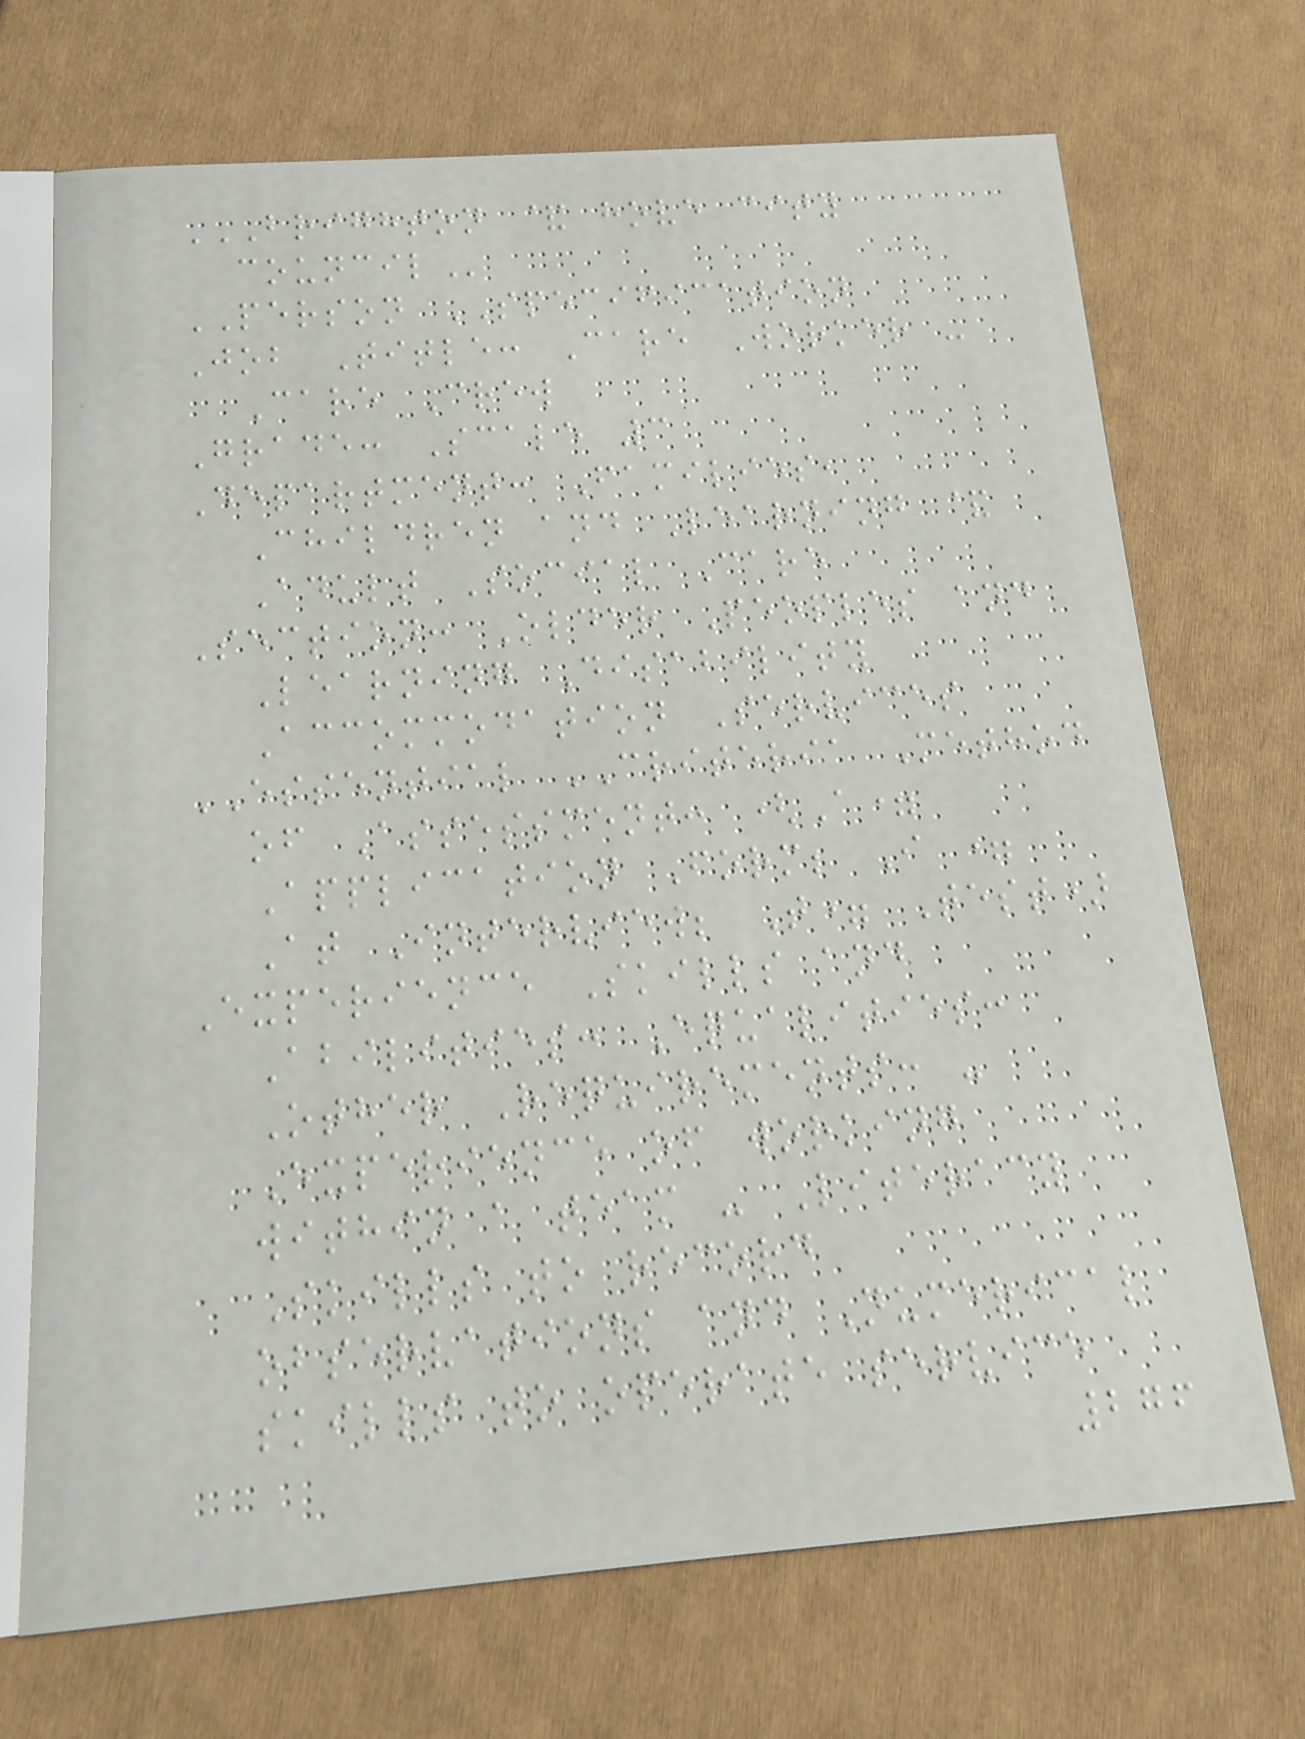BRIGHTON & HOVE CITY
COUNCIL
PERSON SPECIFICATION
Job Title: Care Worker -
Care Crew
Grade: Scale 3
Department: Families,
Children and Learning &
Adult Social Care
Section: Older Peoples and
Learning Disability
Accommodation Services
ESSENTIAL CRITERIA Method
of Assessment: (A=
Application Form; I =
At Interview; T= Test)
Experience Skills and
Abilities: Equalities:
Other Requirements: -
Experience of working
within a team - Literacy
Skills to record
observations and Numerical
skills to operate service
276
